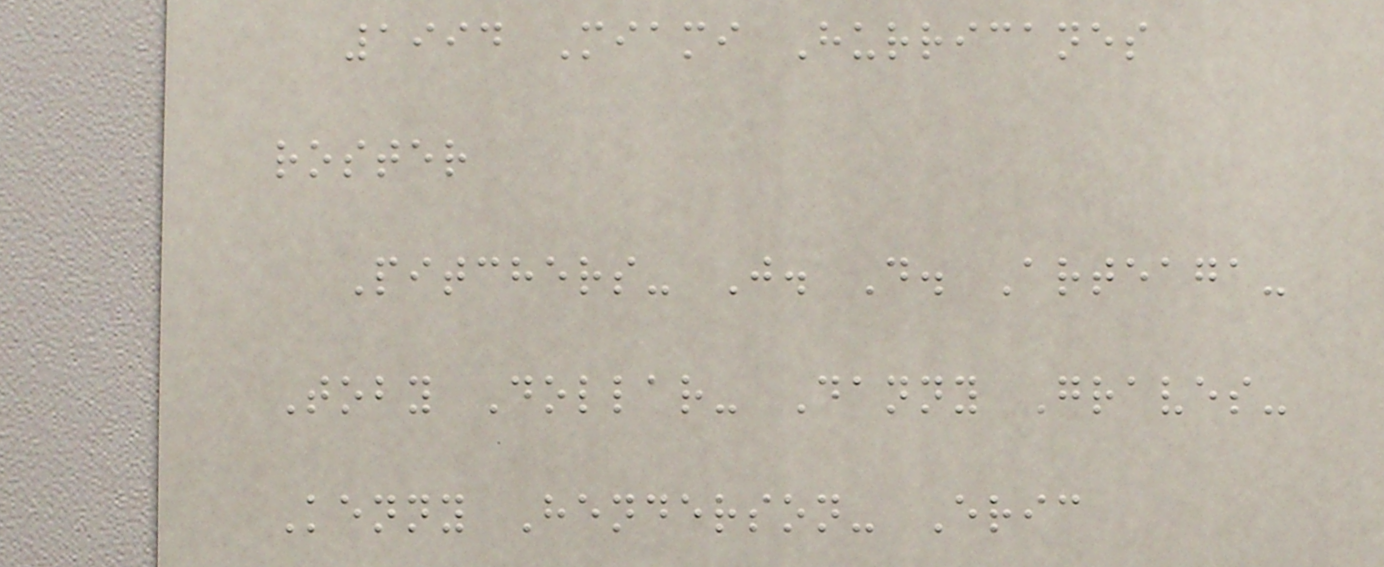1994 Miami Hurricanes
roster
Pitchers- J. D. Arteaga-
Toby Dollar- Danny Graves-
Kenny Henderson- Eric
